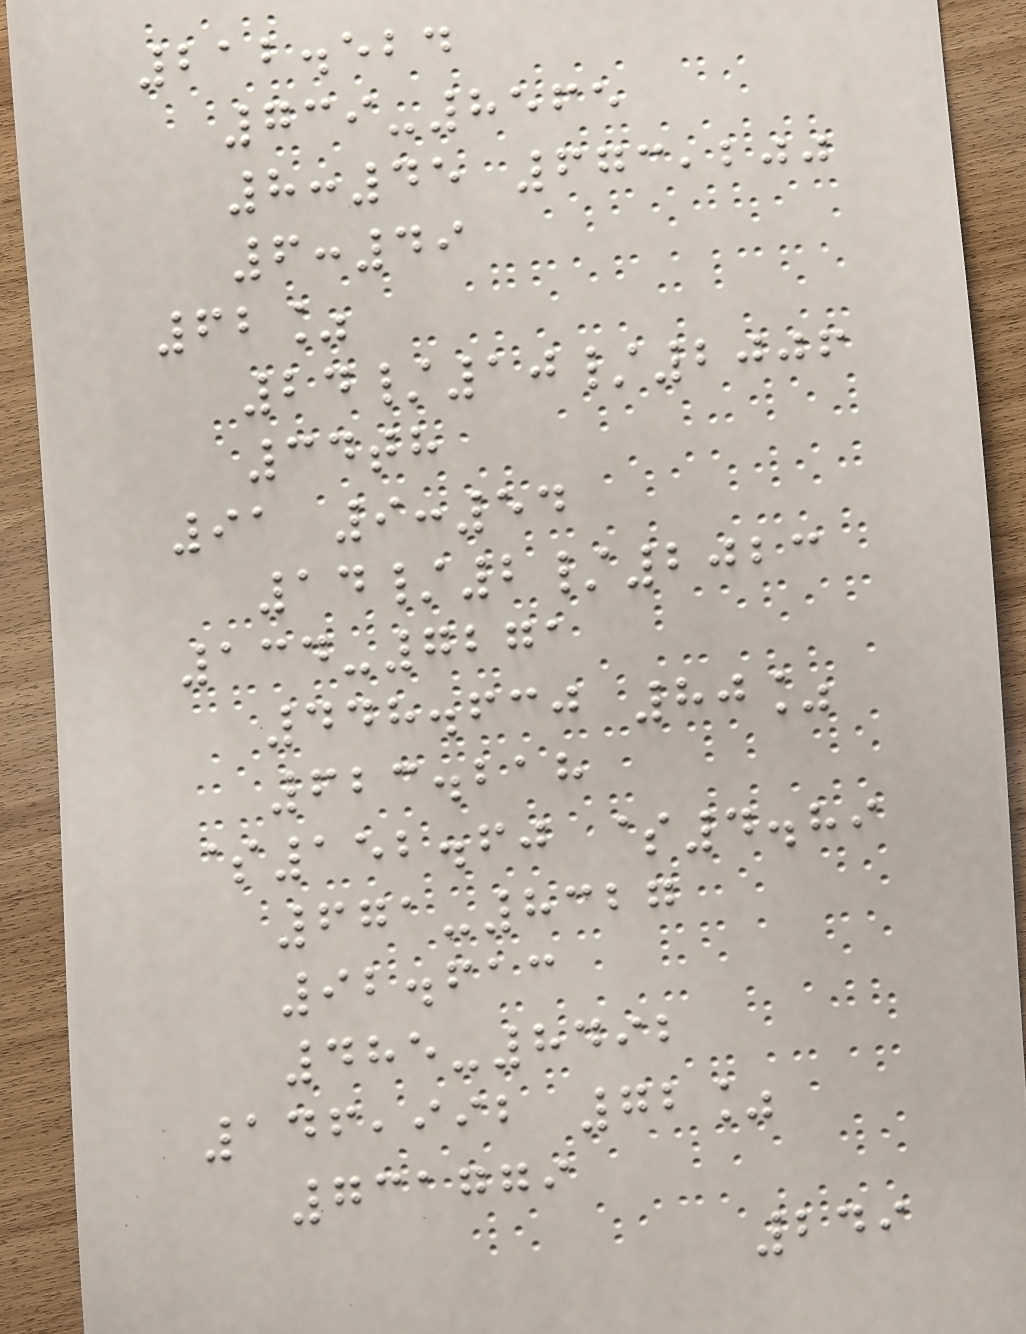212.524
739-8565
8:45 673,200
6:49
62%
24/10/2006
34th
91 9:54
14/2/2023
134-7271
448.630 80%
623.218
$152.60 $4.89
671-8327
92.613
485-8492
146,992 72%
731779
249
